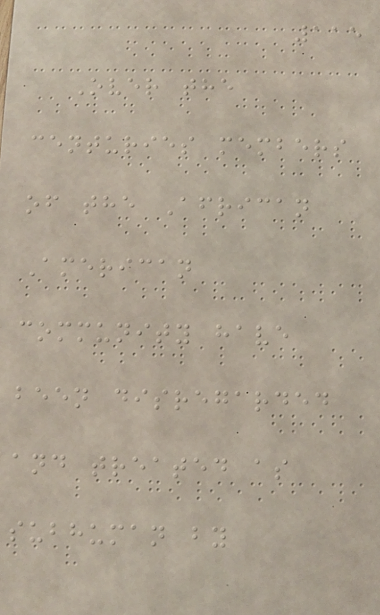115
Over the
centuries members
of the African
American
community have
been disregarded
and treated as
subhuman by
